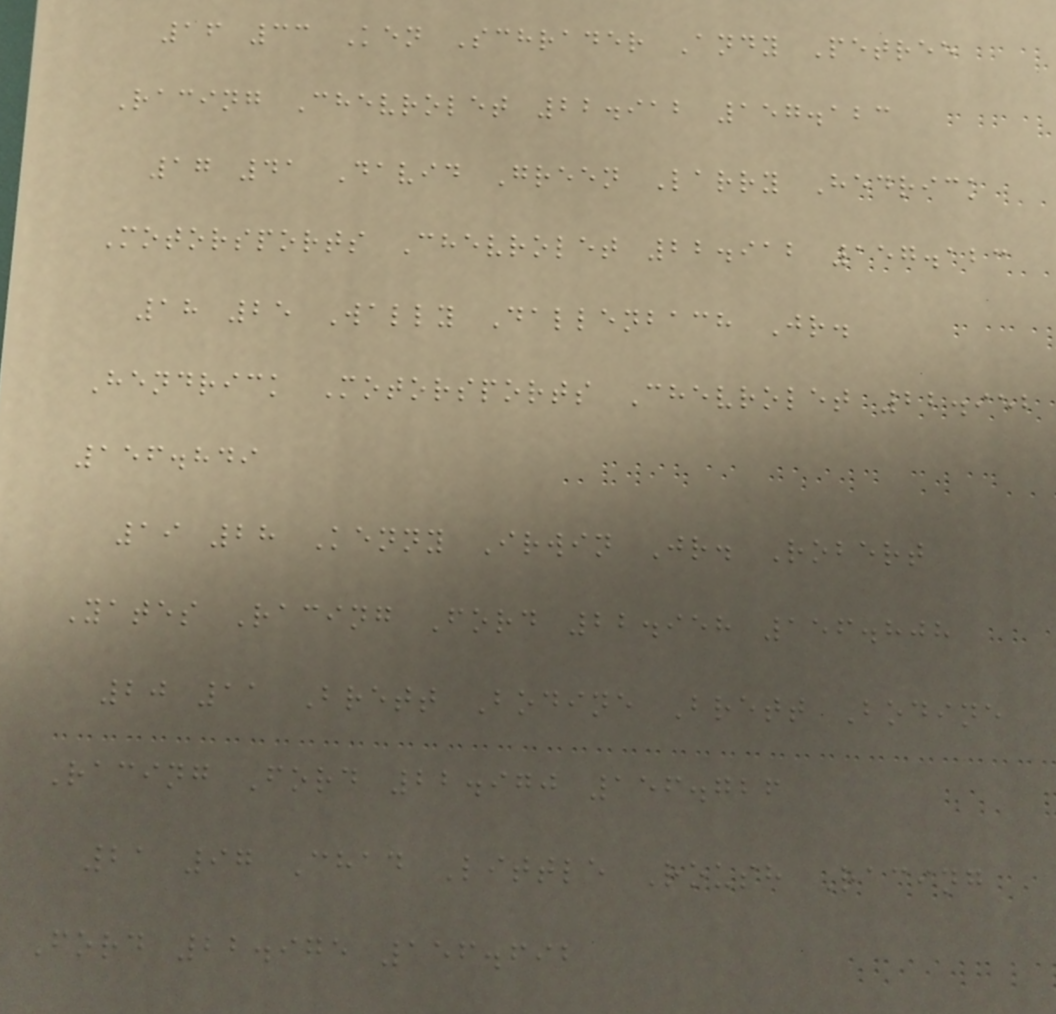16 33 Ken Schrader Andy Petree
Racing Chevrolet 22.912 157.123
17 41 David Green Larry Hedrick
Motorsports Chevrolet 22.912 157.123
18 25 Wally Dallenbach Jr.
Hendrick Motorsports Chevrolet 22.952
156.849
19 28 Kenny Irwin Jr. Robert
Yates Racing Ford 22.958 156.808
20 11 Brett Bodine Brett Bodine
Racing Ford 22.970 156.726
21 97 Chad Little Roush Racing
Ford 22.975 156.692
